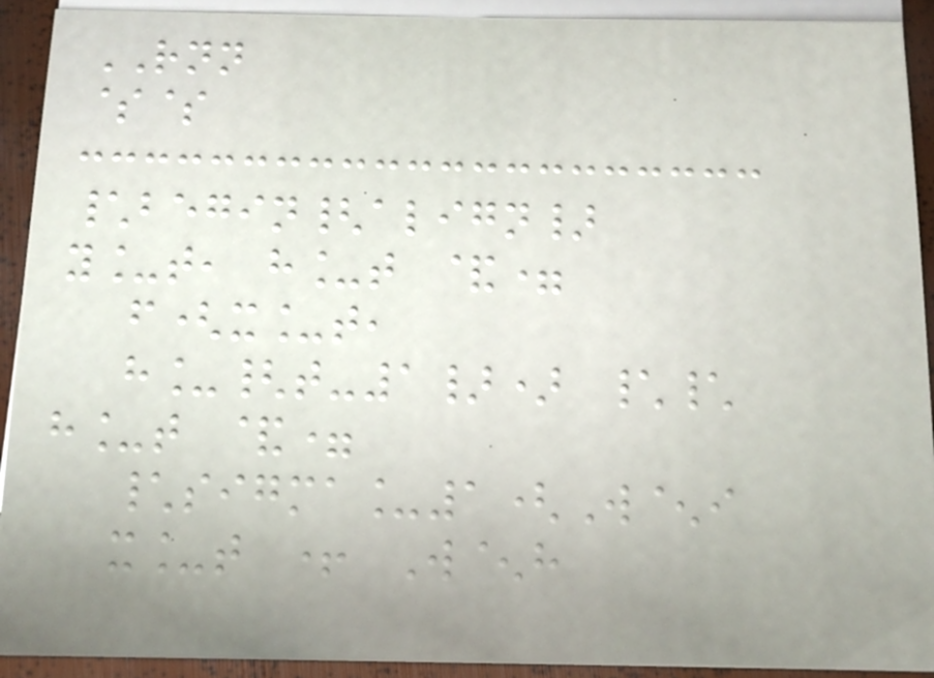RNN
$$
\begin{align}
y_t, h_t &=
f(x_t,
h_{t-1}) \\
h_t &=
\sigma_1(W^i
x_t + W^h
